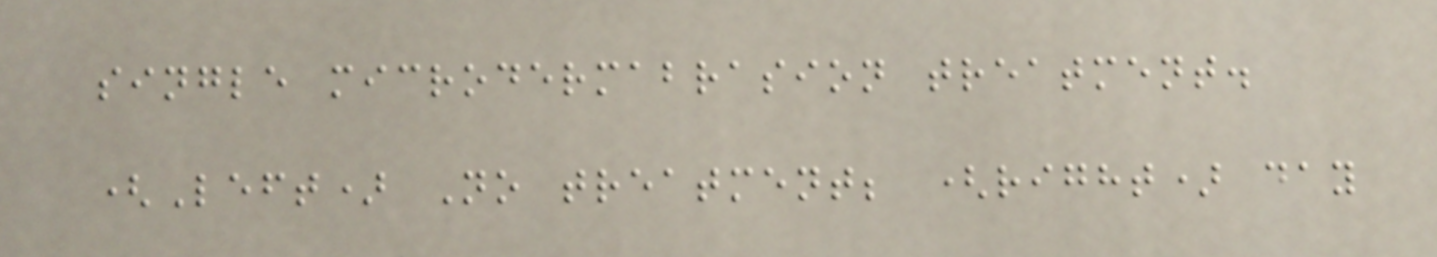single microdermabrasion treatment.
(Left) No treatment; (right) day
